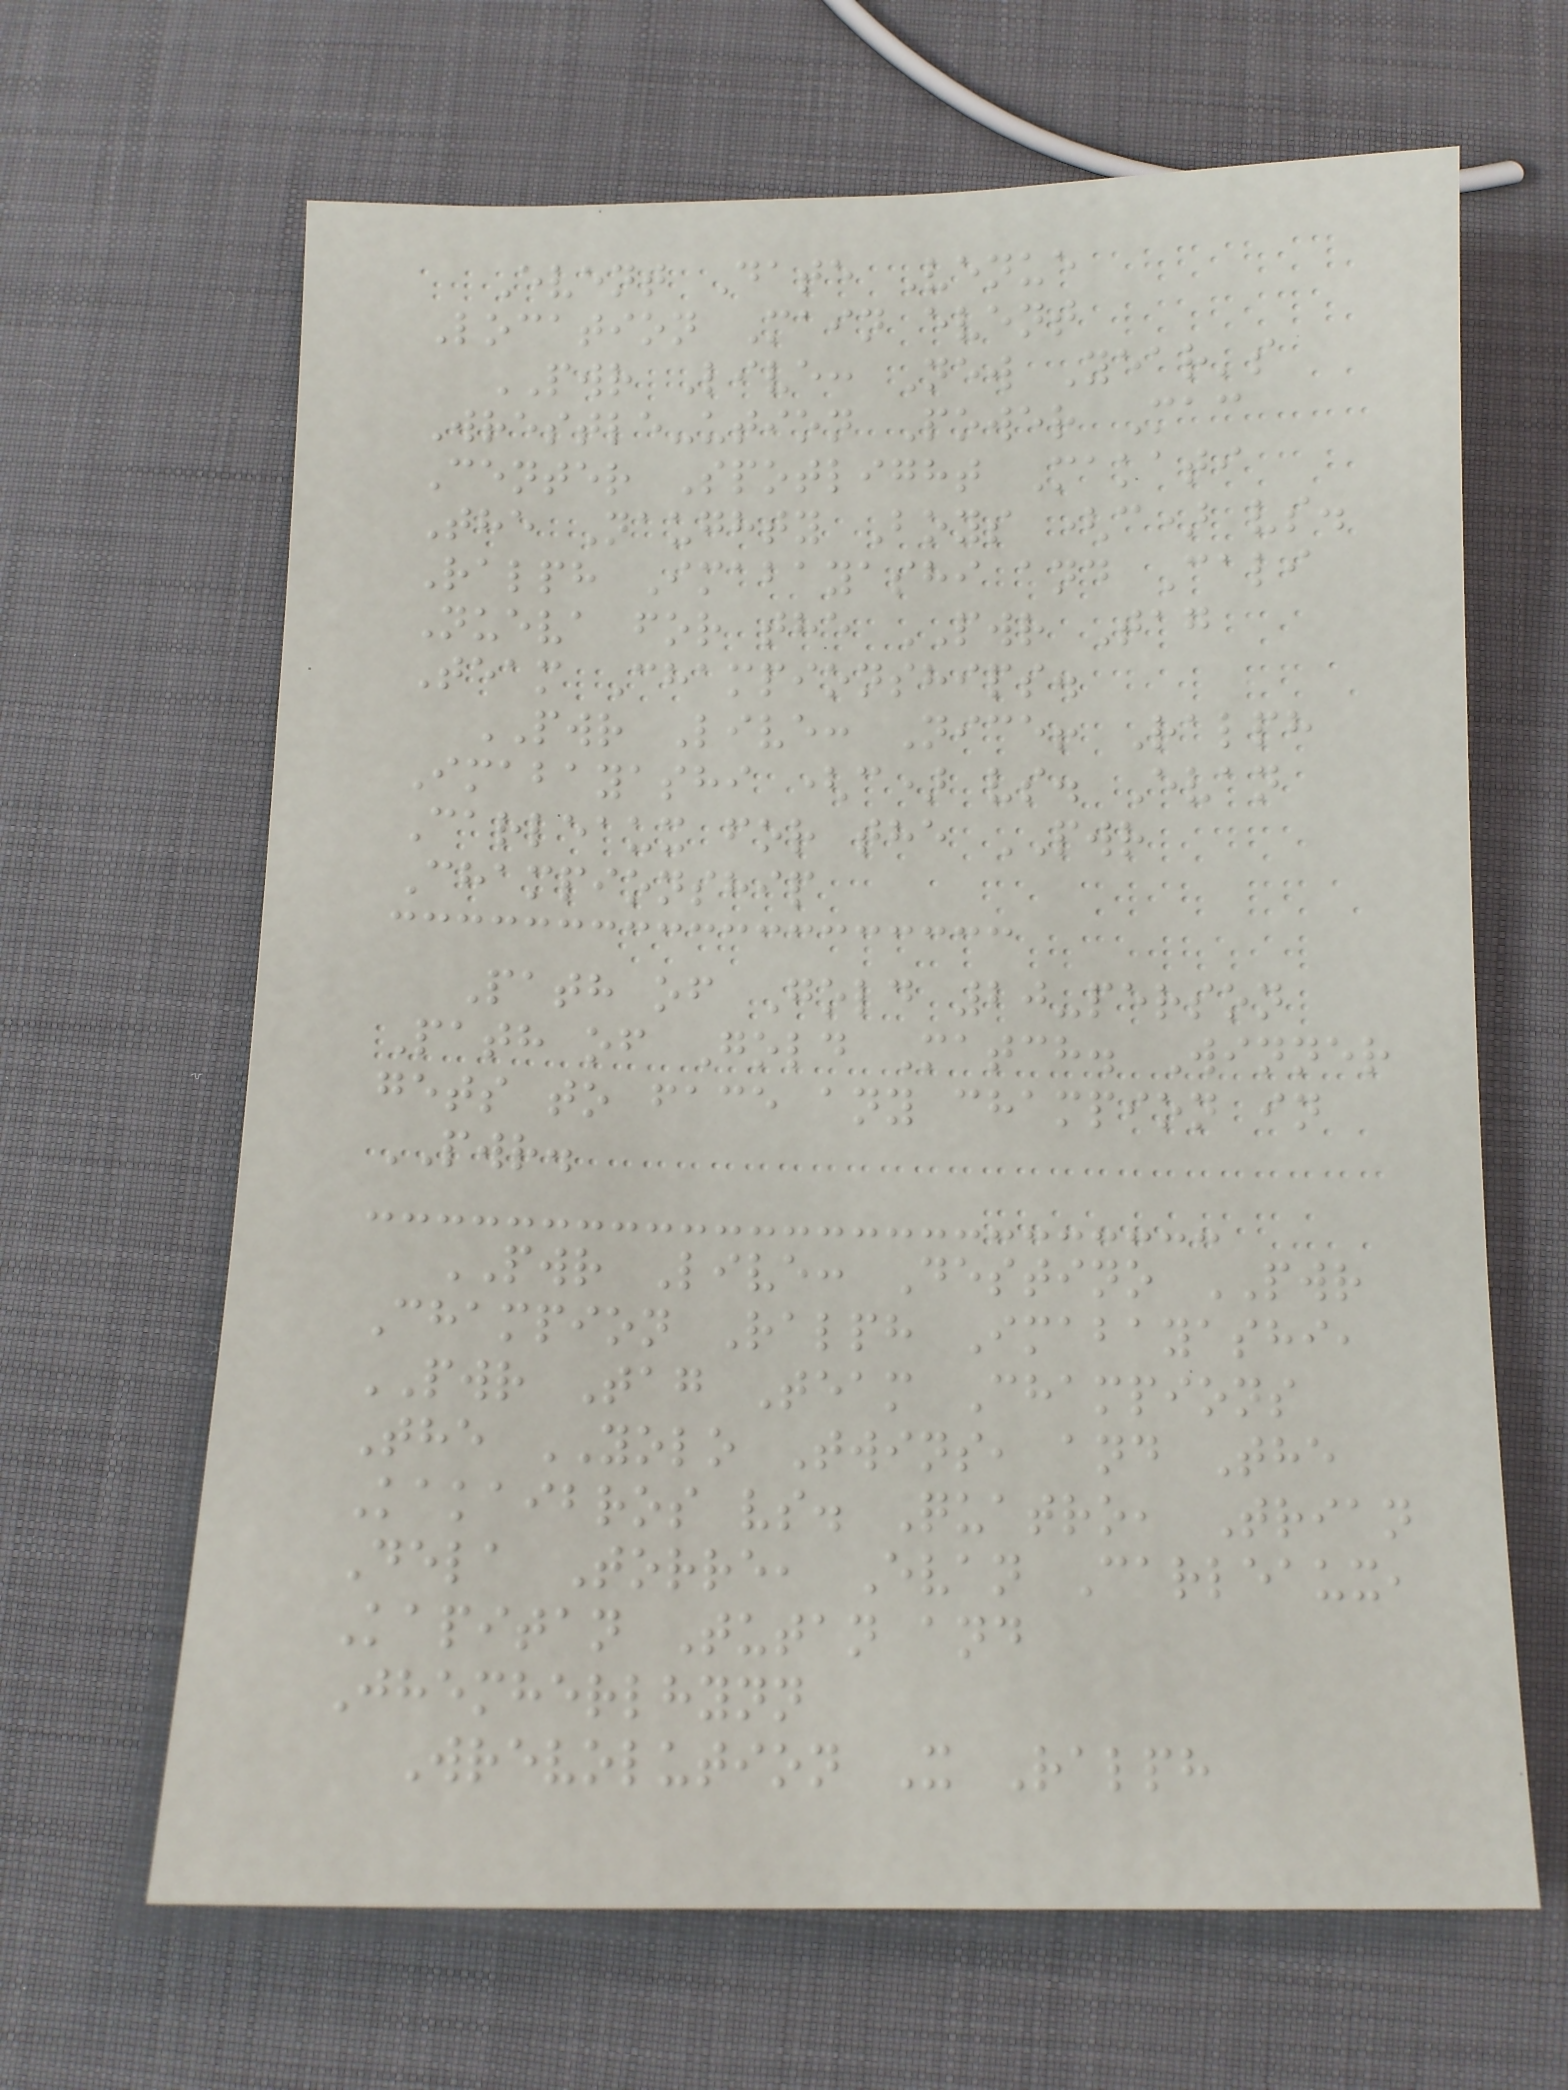Event Date Venue
Location Main event
PWR Live: New Year's
Wrestle-ution Power Mac
Center Spotlight Makati
The Naughty Boys (c) vs.
Ralph Imabayashi and Cali
Nueva for the PWR Tag
Team Championships.
PWR Live: Nice! Ralph
Imabayashi (c) vs. Evan
Carleaux for the PWR
Championship
Path of Gold 20-person
Path of Gold Match. Winner
gets to face any champion in
PWR.
PWR Live: Destino PWR
Champion Ralph Imabayashi,
PWR Tag Team Champions
The YOLO Twins, and The
Kakaibros vs. Quatro, Trian
Dela Torre, Evan Carleaux,
Kapitan Tutan and
Jhemherlhynn
Wrevolution X Ralph
